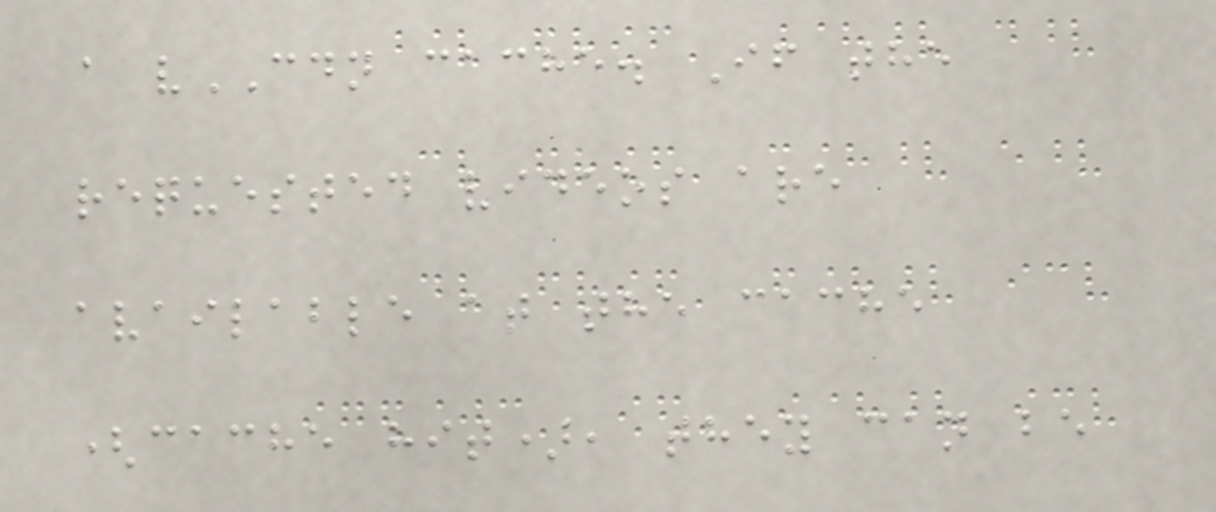a vCDN cache. If the
requested videos are
available at the cache
(cache hit), they can be
